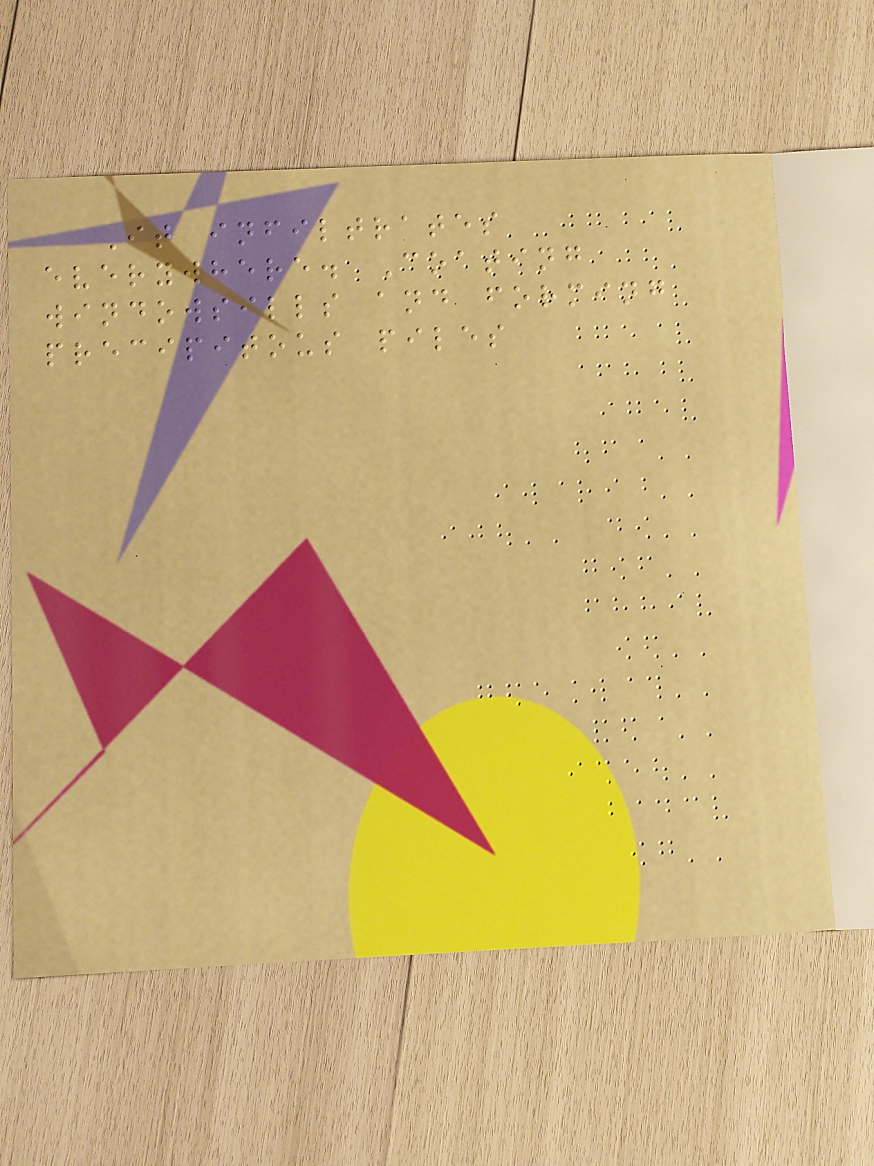It infiltrates
everywhere. Coating
windowsills and forming
precipitous piles
